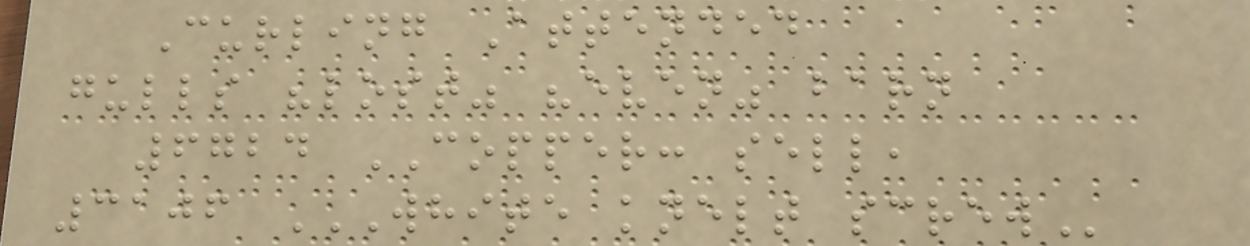Curling Attended
gulls "lost" "even" barn
6724 COPPER: sell,
3106 WHITE KNELT SCREW
